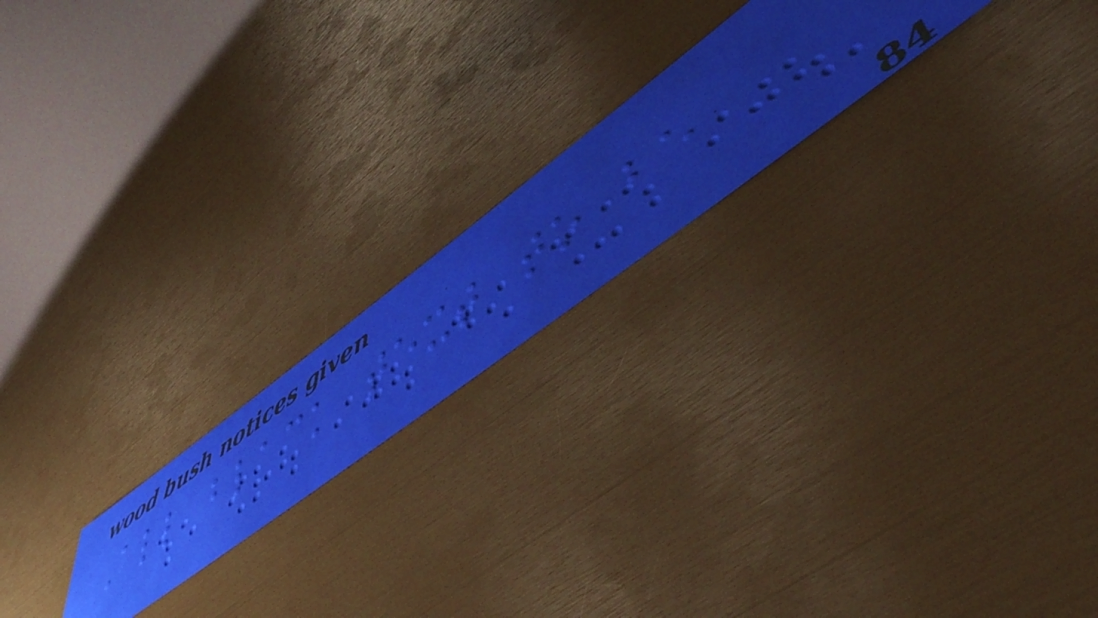All black text to be
